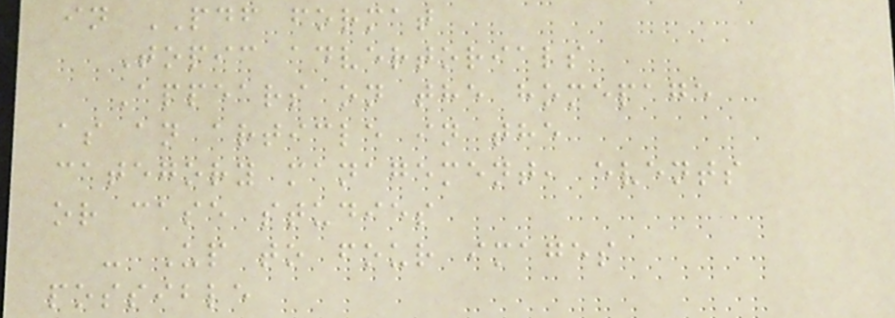in PDF format
Topic advertorials
Appears on the homepage
as an article in the
category management, events
or case studies
- Up to four images
possible
